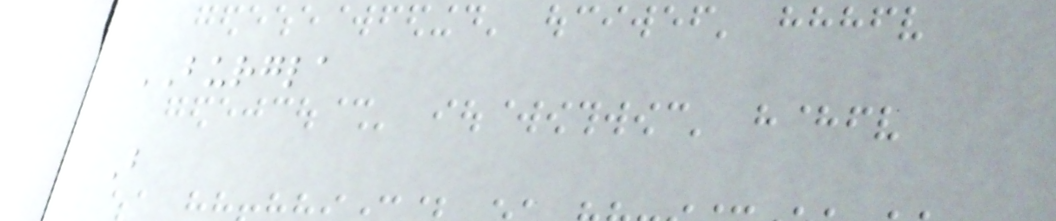BURGLA
B
